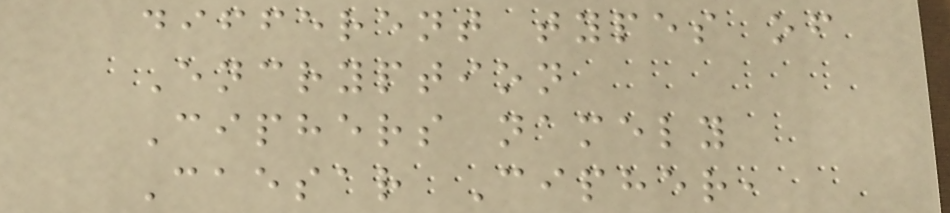different types of
Encryption
Ciphers namely
Caesar Cipher,
